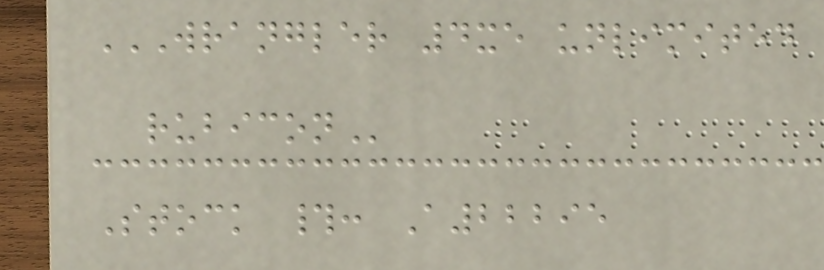WRANGLER 4XE UNLIMITED
RUBICON
Stock #: A22295
